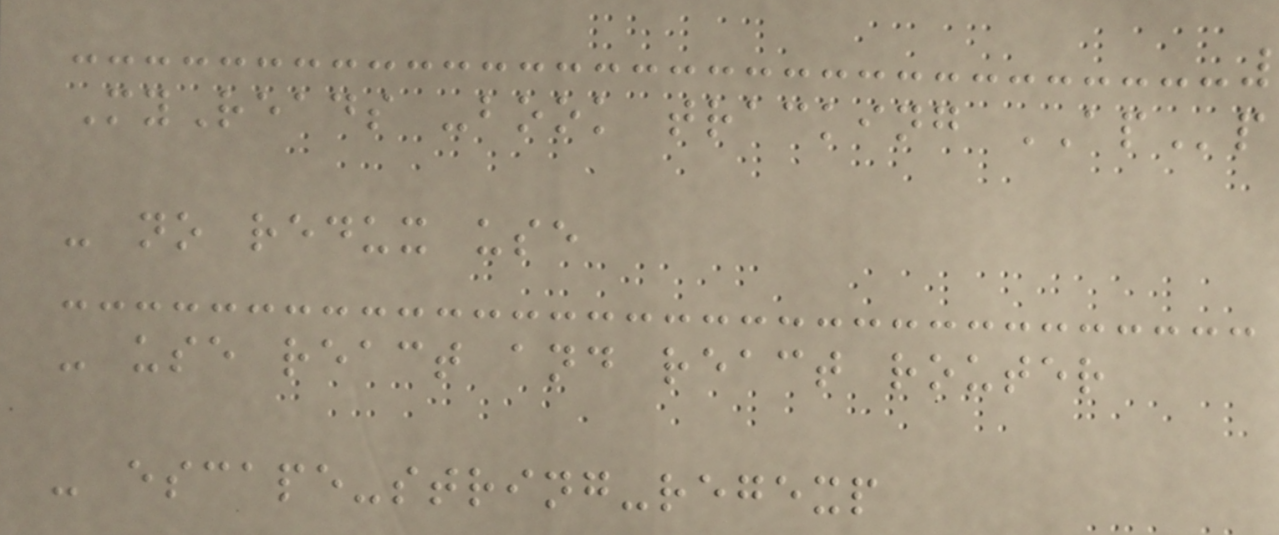MyReads -book tracking APp
- no redux use
- use react and react router
- escape-string-regexp
